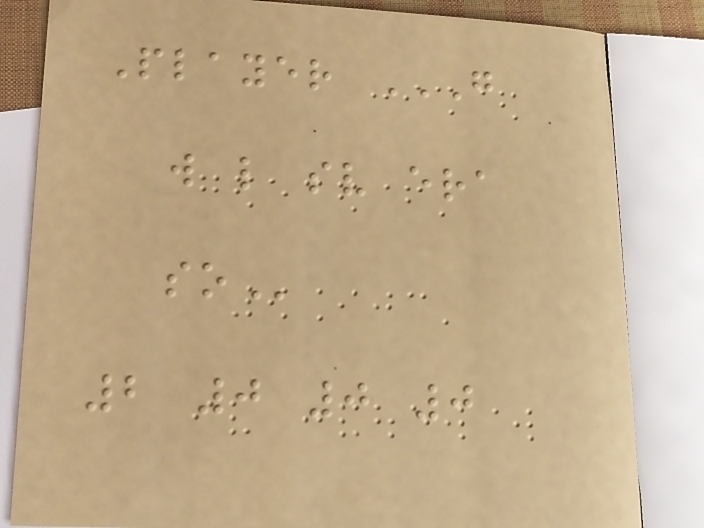Player G
W L SV ERA
SO
2 0 0 0
